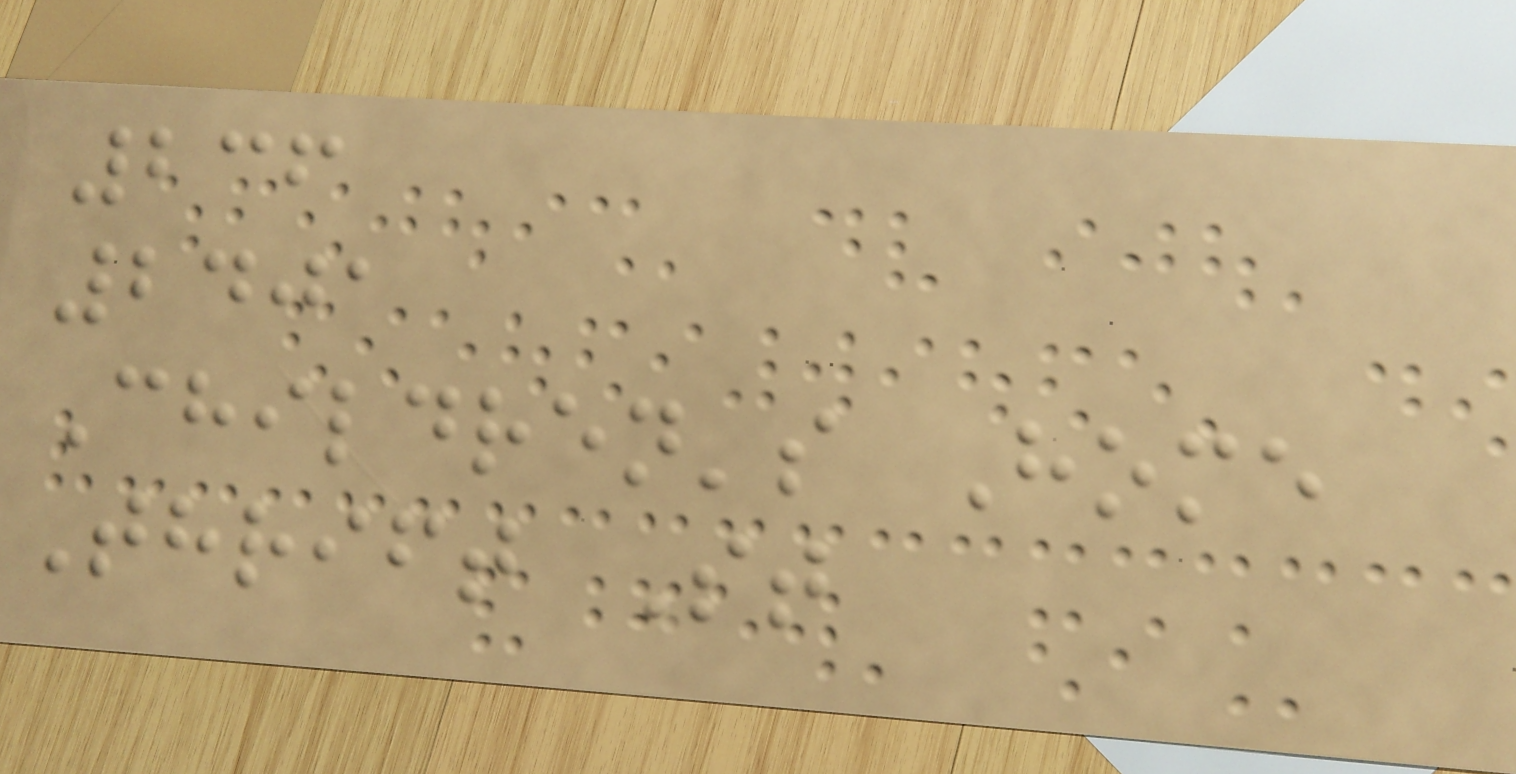236
2401
Children's Home
Thrift St
